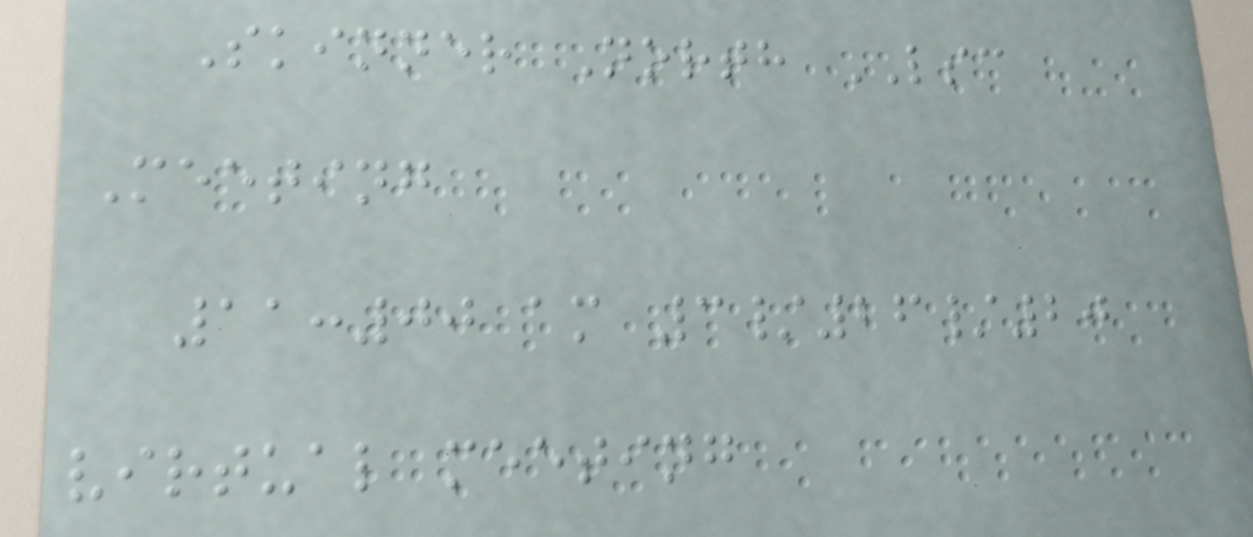Skinner North LSC
Meeting
11:00 am 3/26/20
virtual meeting
